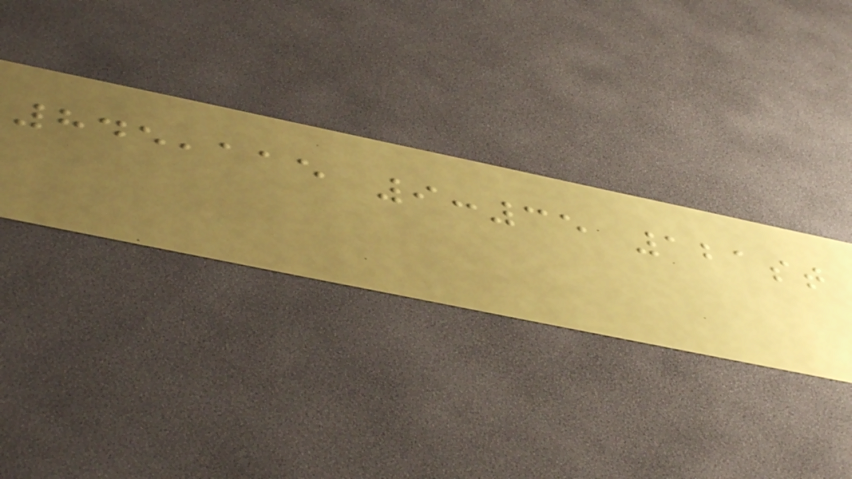845,115 9:35 121st
